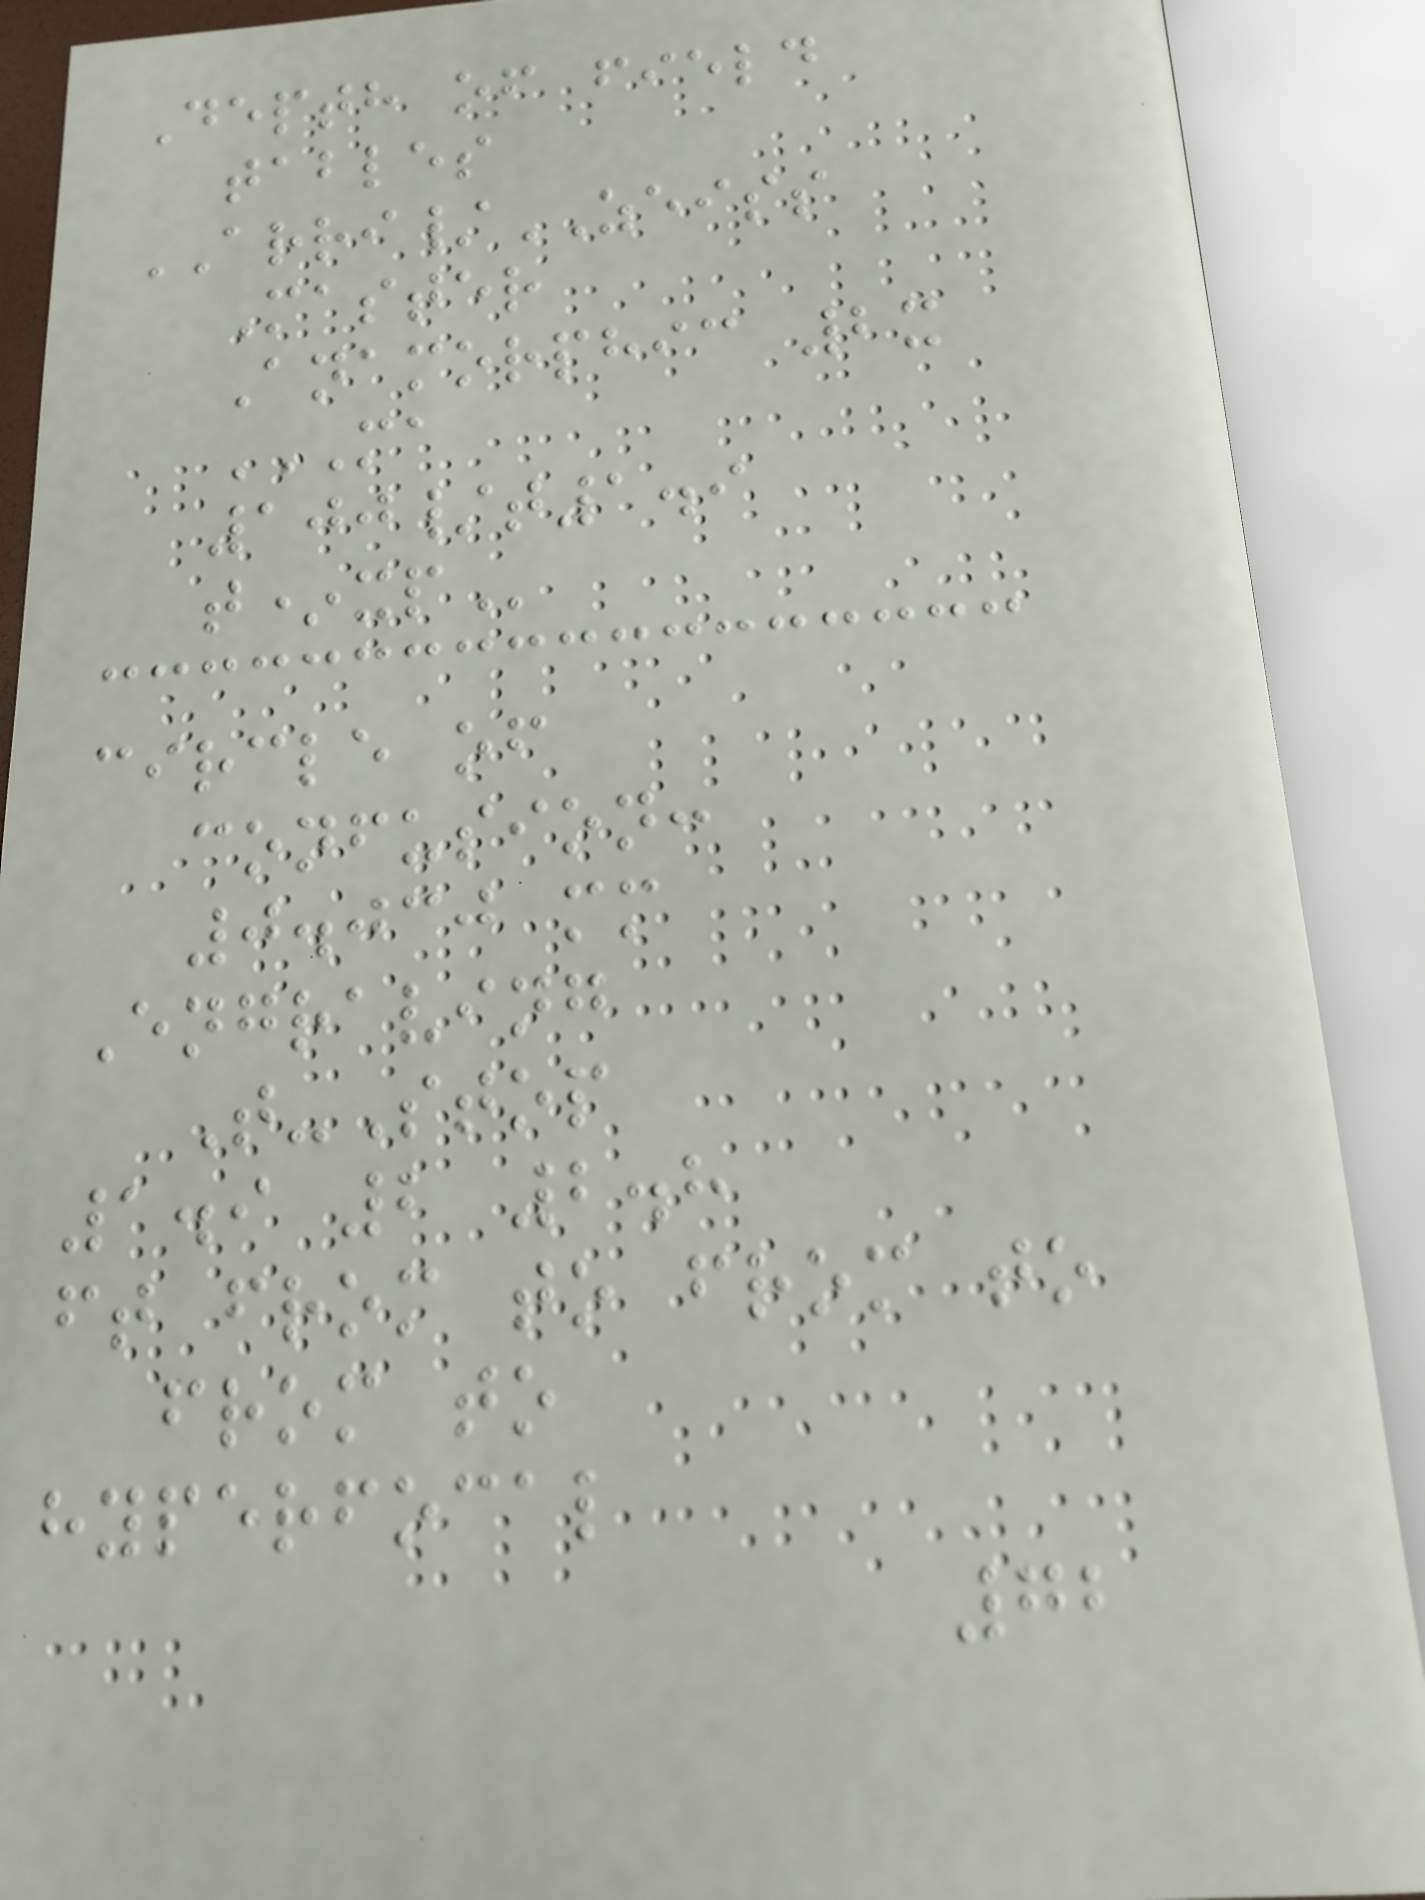Depth of field
tables
ARRI/ZEISS
Master
Anamorphic 2x
MA
100/T1.9
T*XP
circle of
confusion:
0.030 mm
Engraving
T-Stop
1.9 2 2.8
ft from to from to
from to
hyperfocal
72
